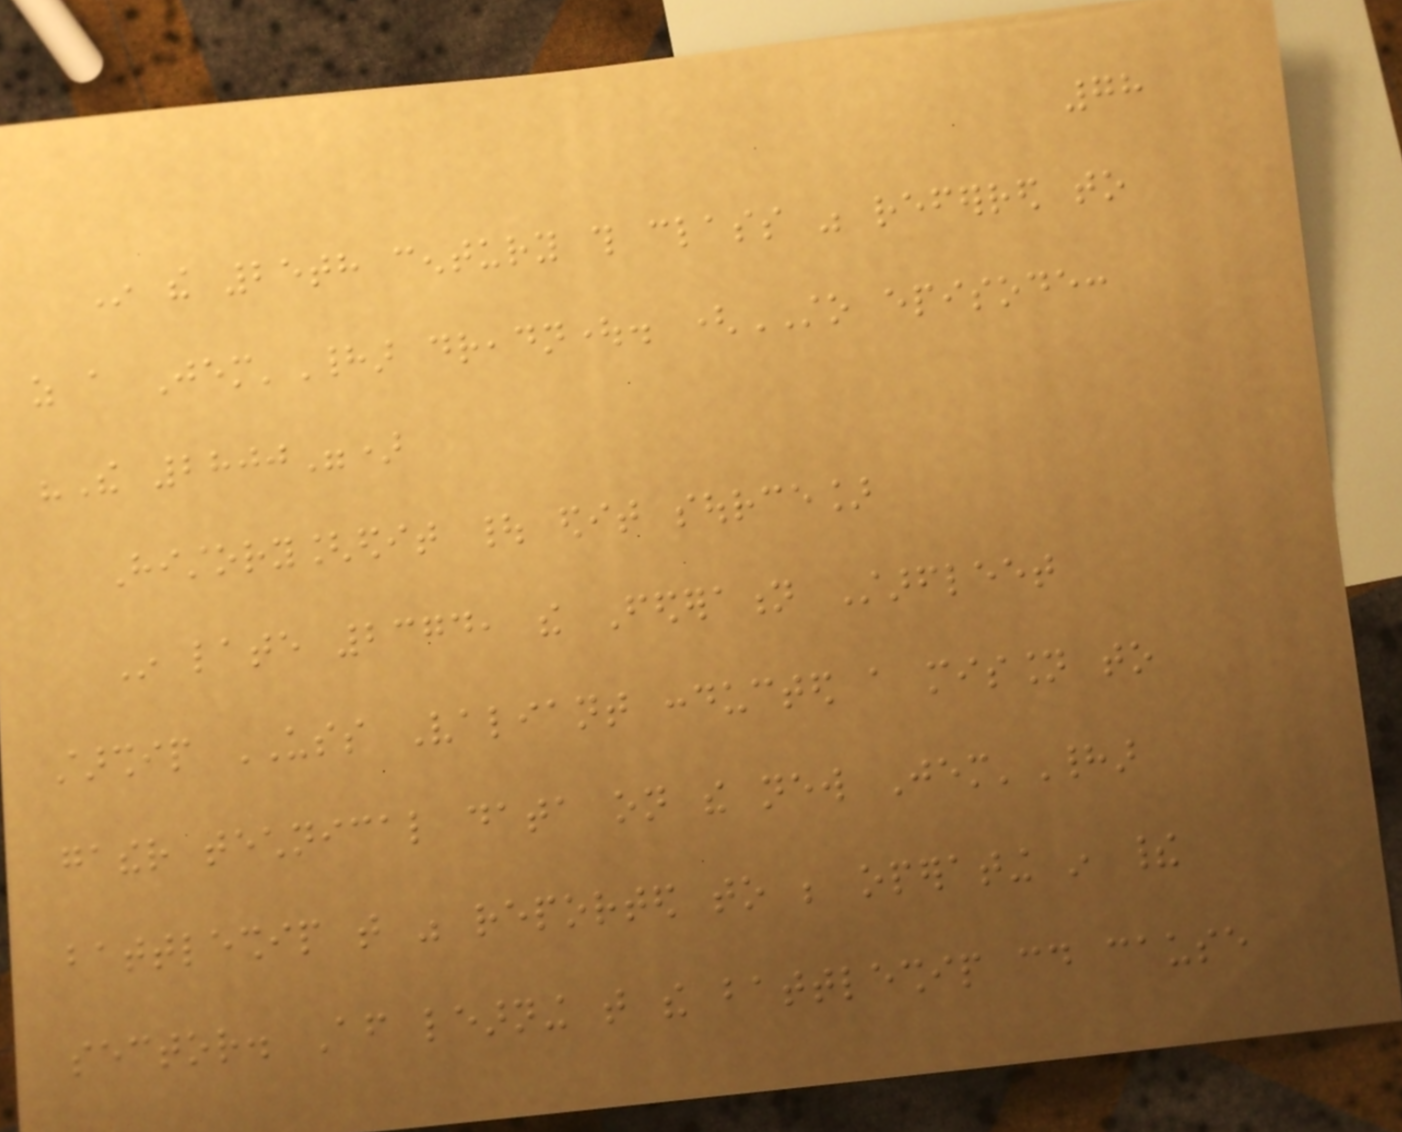78
In the 25th century this class was referred to
as a Jem'Hadar dreadnought. (STO episode:
"The 2800")
History[edit | edit source]
In late 2374, the Federation Starfleet
starship USS Valiant conducted a mission to
gather technical data on the new Jem'Hadar
battleship that was reported to be operating in their
sector. After learning that the battleship could cause
